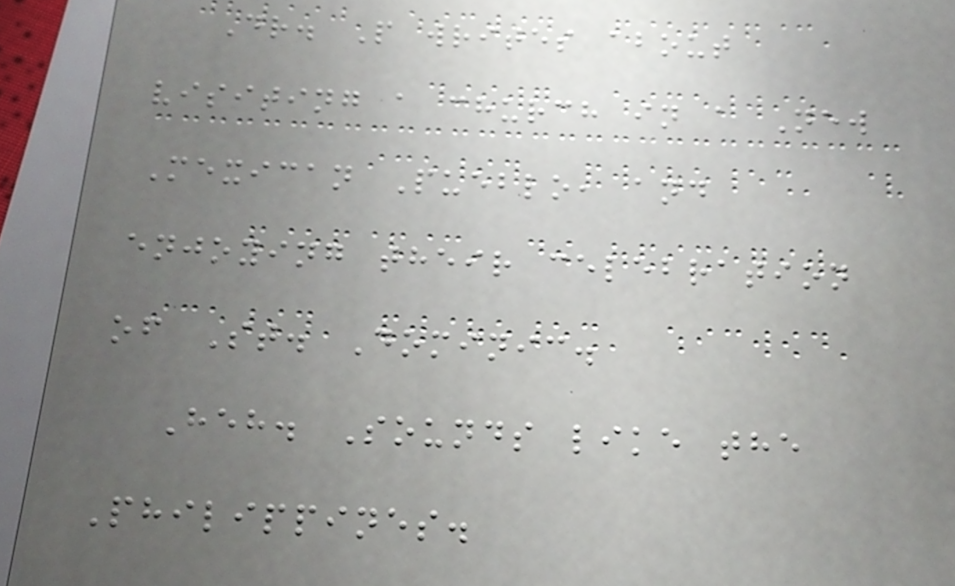Dr. P writes about
visiting a church in a New
Mexican Pueblo, and
enjoying their celebration
of St. Dominic.
Heh. Sounds like the
Philippines.
